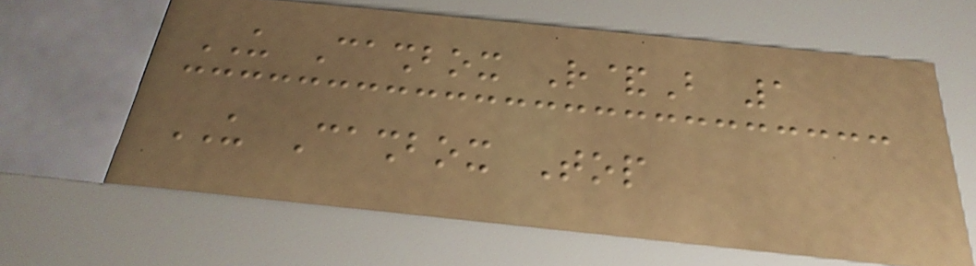US Cashbox R&B 1
US Cashbox Top
